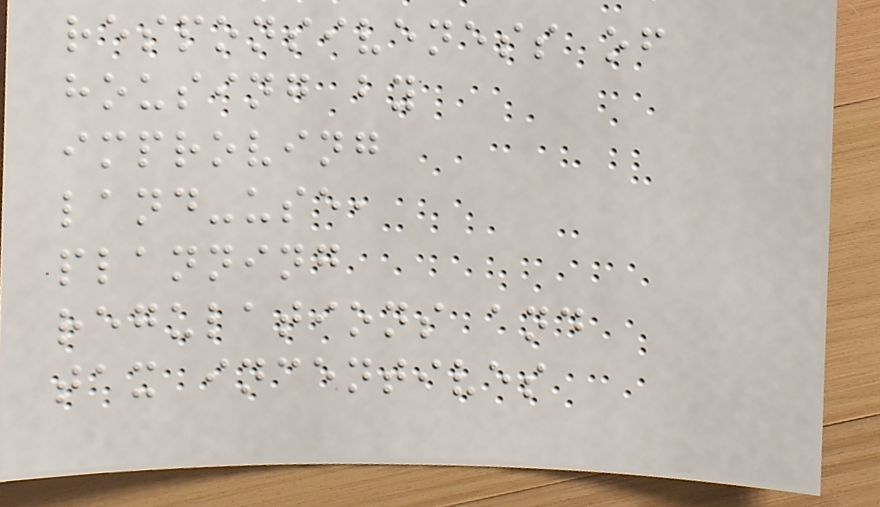responsiveness of
housing by
improving
land-use,
planning
regulations and
tax incentives
